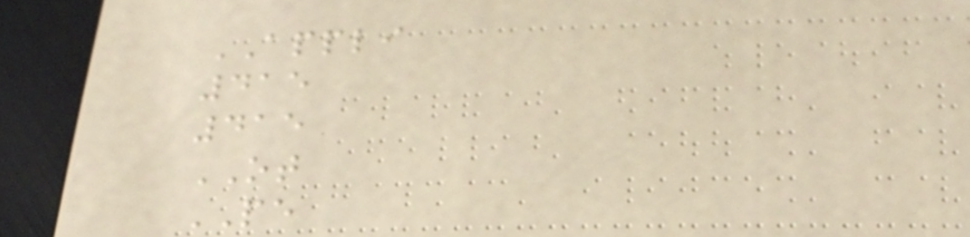APPLI
415
415
OT
PE
